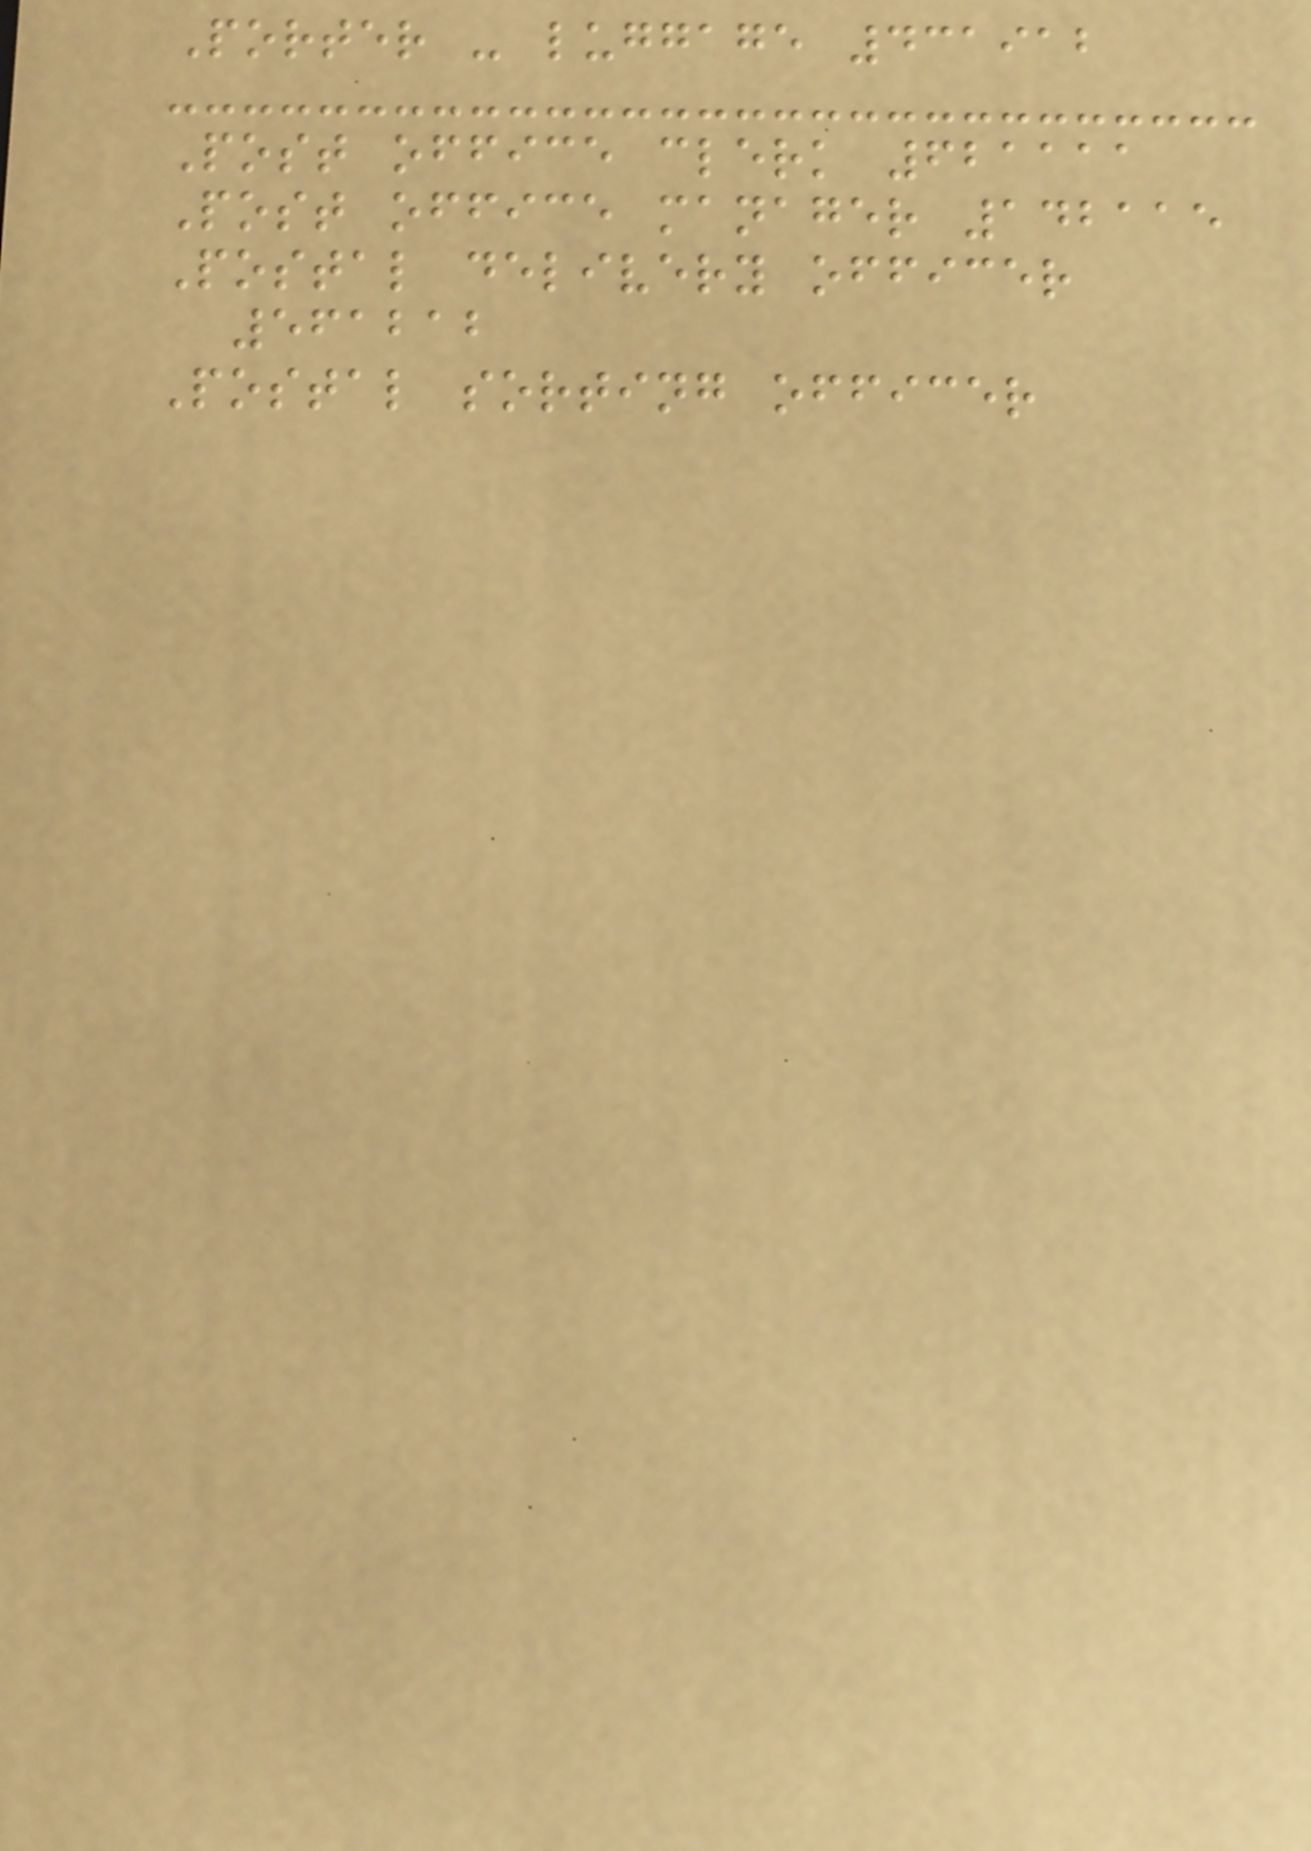Porter - luggage 431912
Post office clerk 621111
Post office manager 142115
Postal delivery officer
561212
Postal sorting officer
